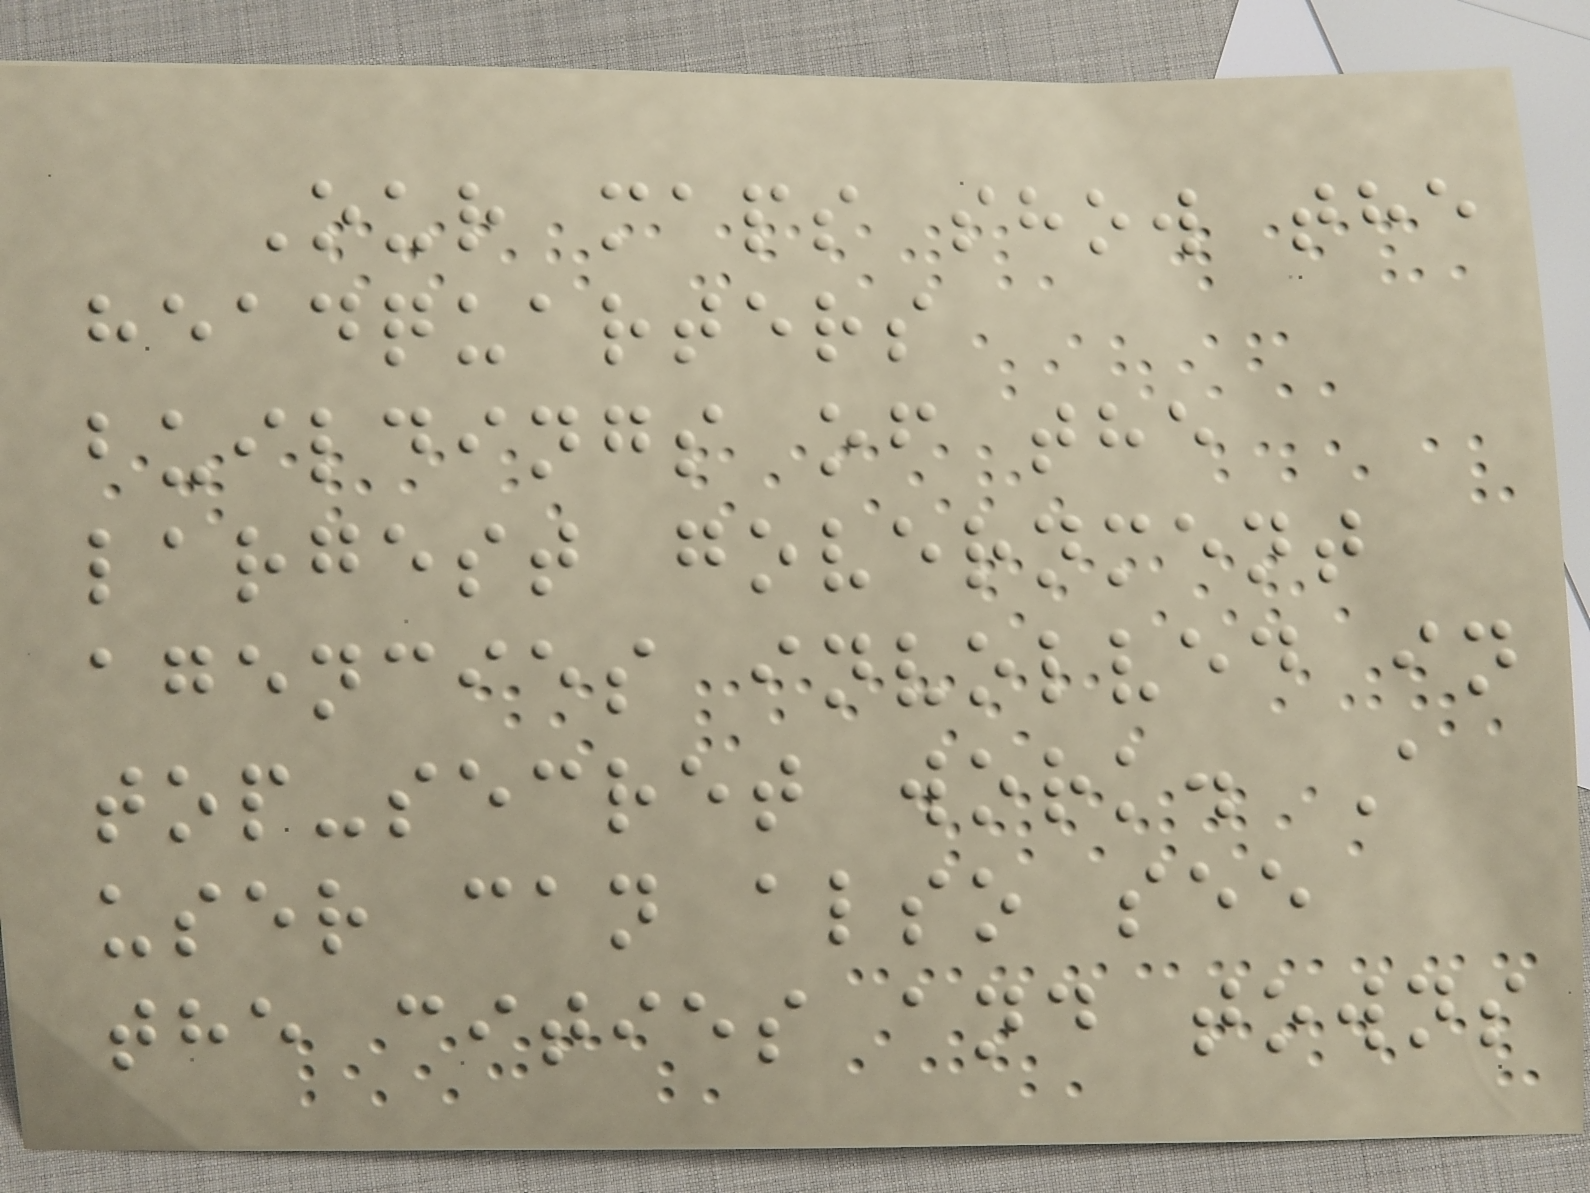Our maps show the
headquarters
buildings of the
largest government
agencies involved in
top-secret work. A
user can also see
the cities and towns
